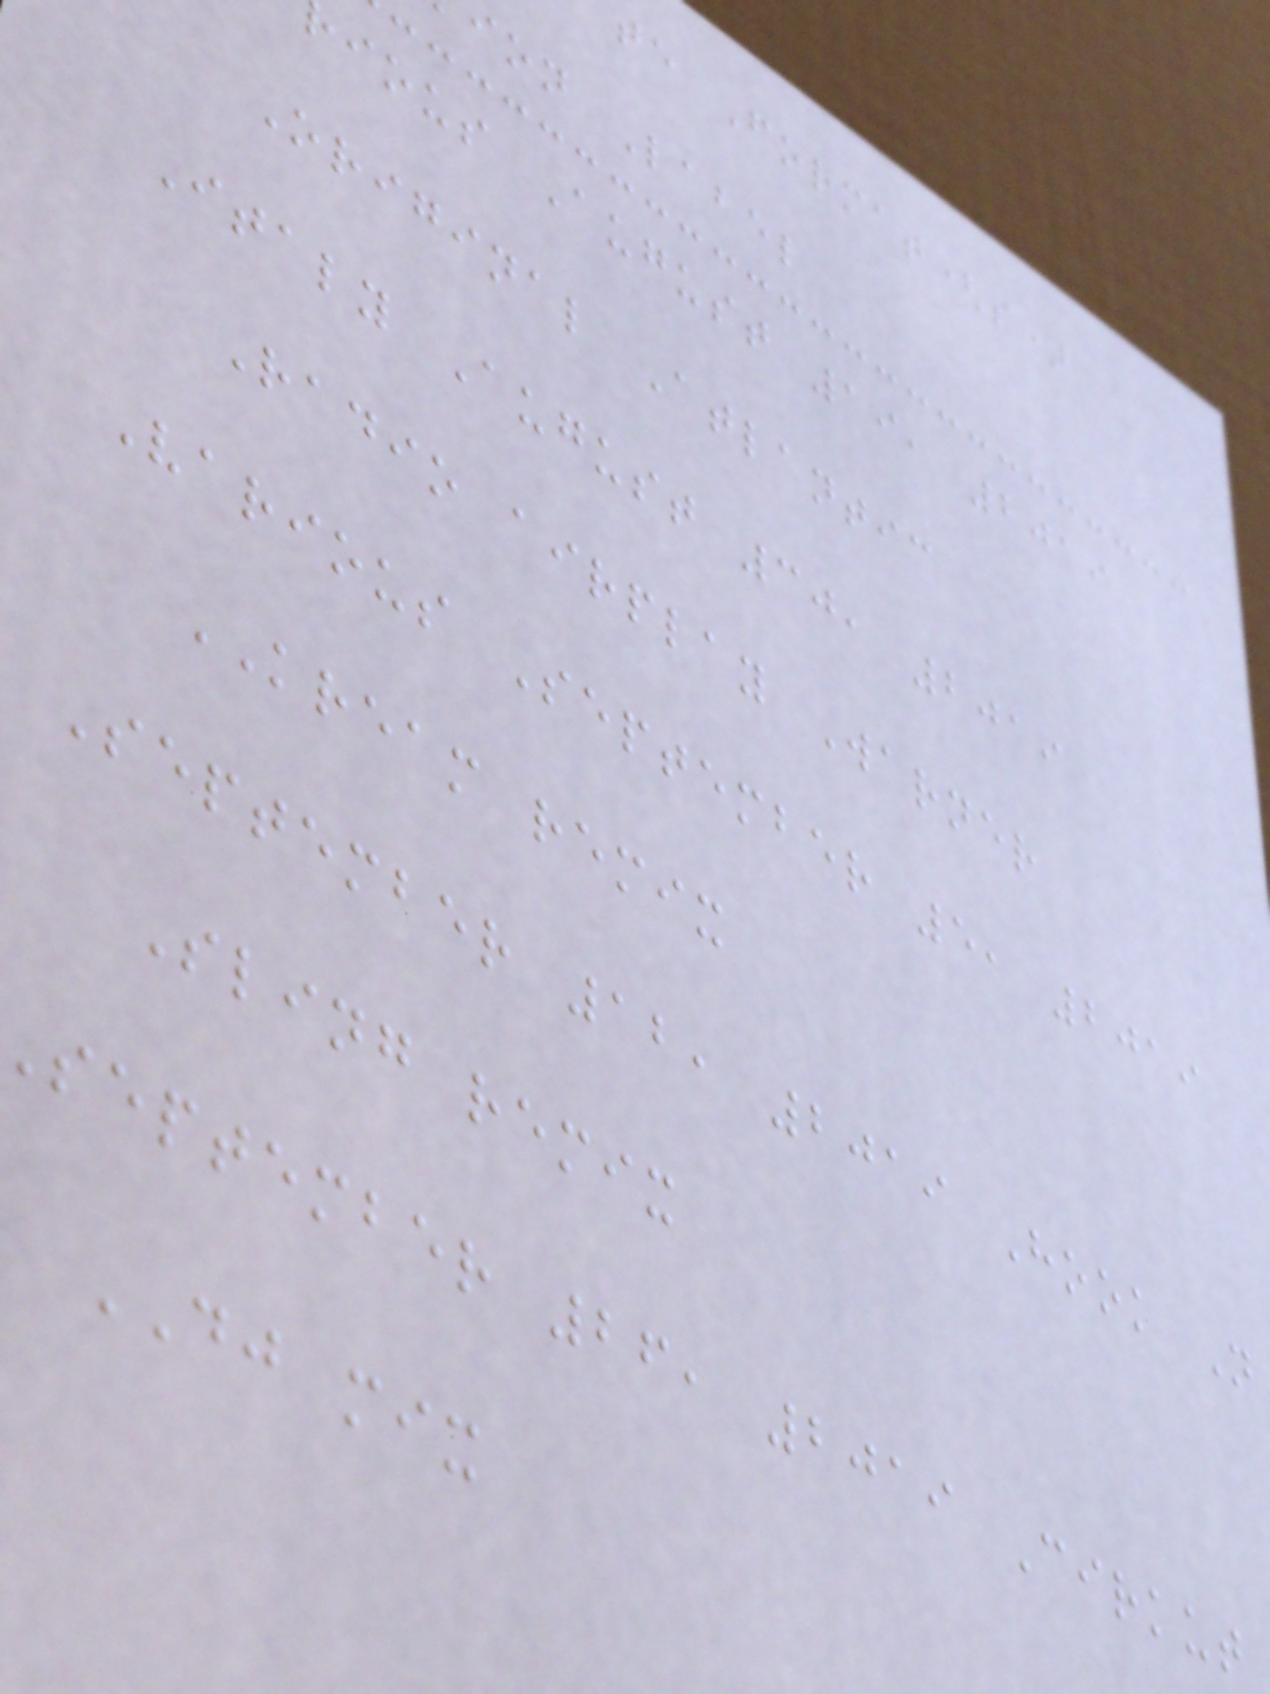te Format(s)
ion Label
ious August 19, 2019
Original Atlantic
Italy August 30, 2019
Radio airplay Warner
Various September 5, 2019
KREAM remix
September 12, 2019 Hook N
Sling remix
september 26, 2019 Cirkut
DJ mix
